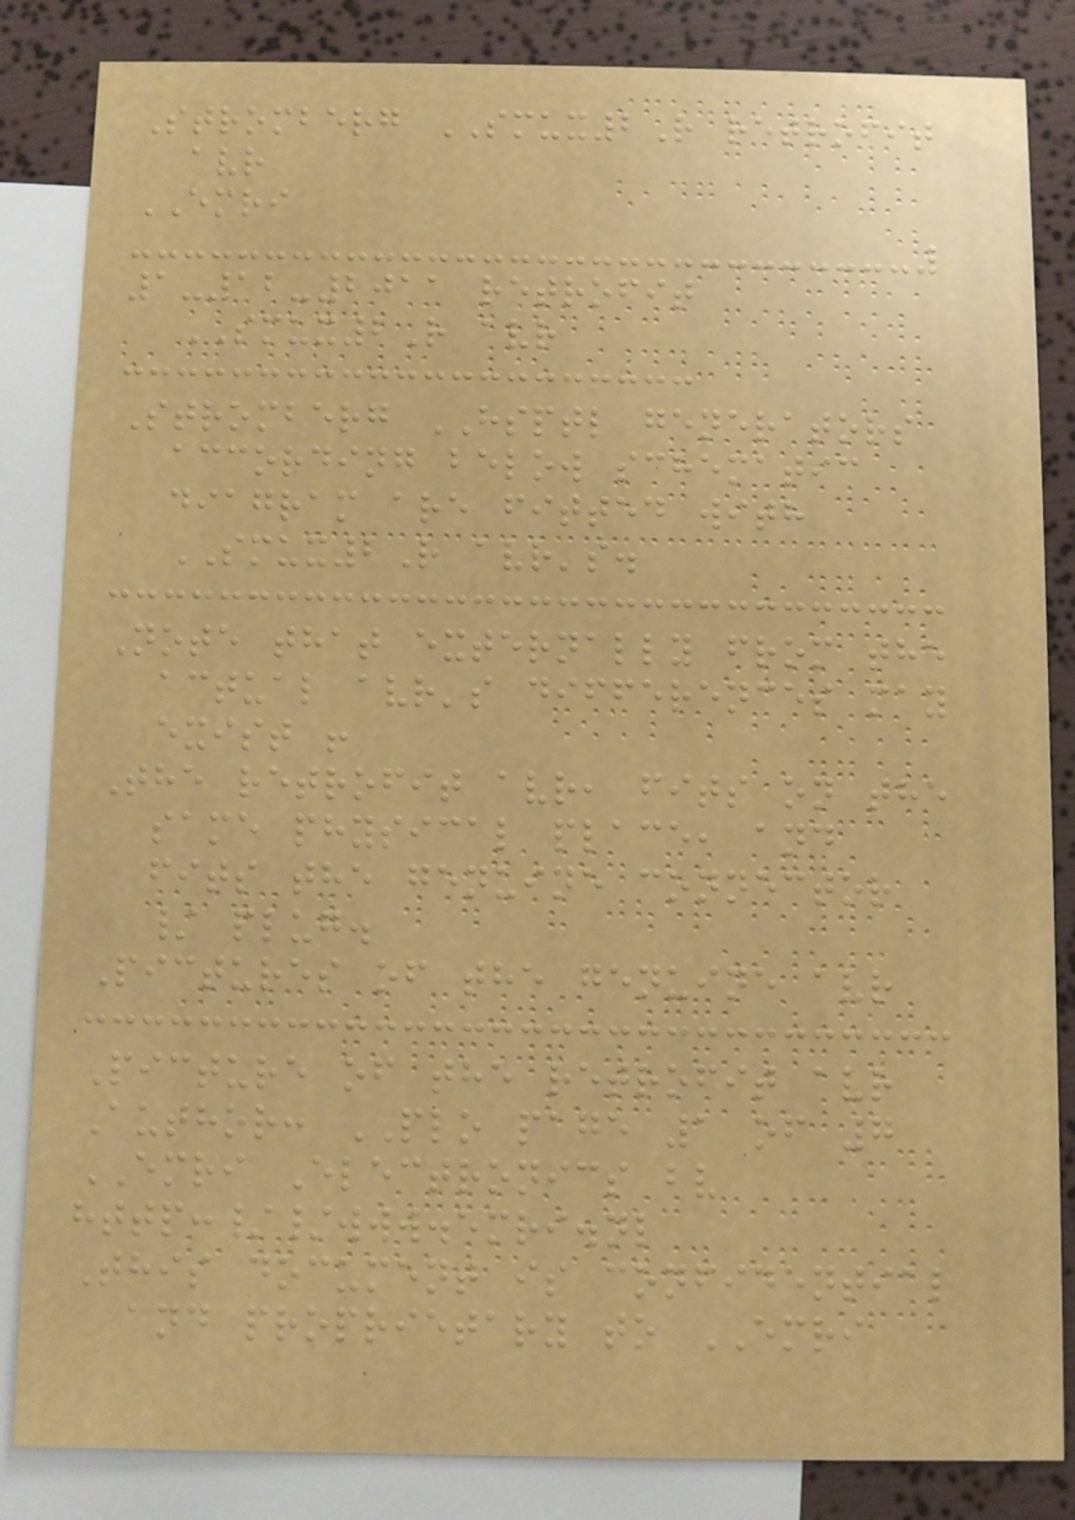Stromberg SMUX2R retrofit
avr
EMRI
1-12-2011 retrofit
SMUX2R avr
Stromberg HSPTL generators
according below schematic
diagram are fitted with
SMUX2R avr's.
Note that externally from the
actual avr's differences may
exist !
The retrofit avr, fits on the
same physical place, and
fits the genuine connector
/ plug.
Pictures of the genuine avr
Picture of the retrofit avr
Author: PLO page 1 of 7
EMRI Electronics bv
http://www.emri.nl
This document is confidential
and proprietary to EMRI
